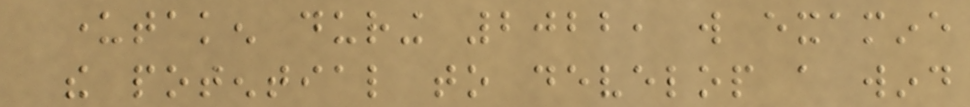undertaken during 2022, will examine
the potential to develop a wind
